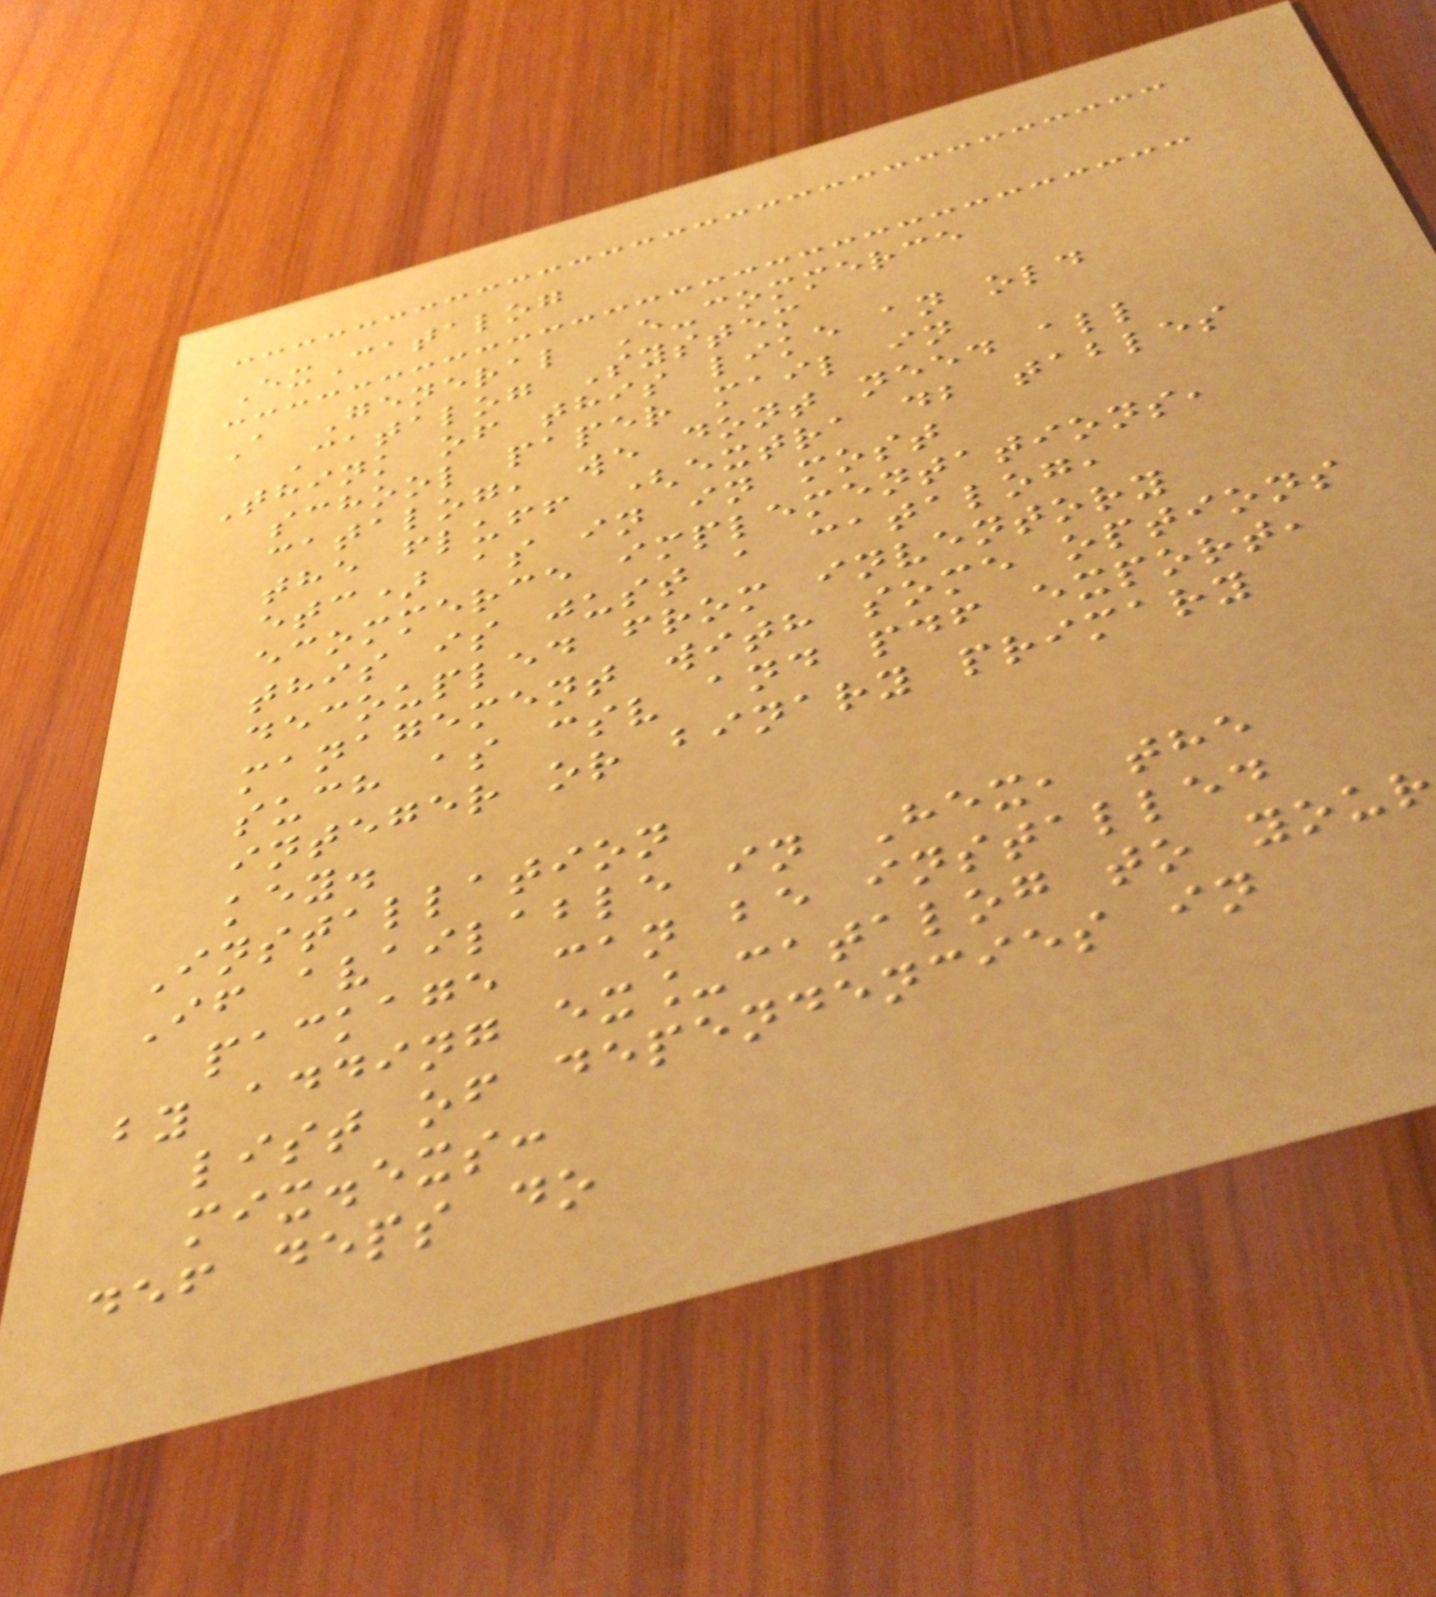ExCatalog
A General E-commerce
Catalog System
Think of this like an old
school paper mail in
catalog, we dont need all
the fluff (extra db tables
etc) as in in most
ecommerce implementations,
this is just a catalog,
decoupled from inventory
management with some options
such as csv and pdf export,
integer or binary primary
key.
Installation
If available in Hex, the
package can be installed
by adding ex_catalog to your
list of dependencies in
mix.exs:
def deps do
